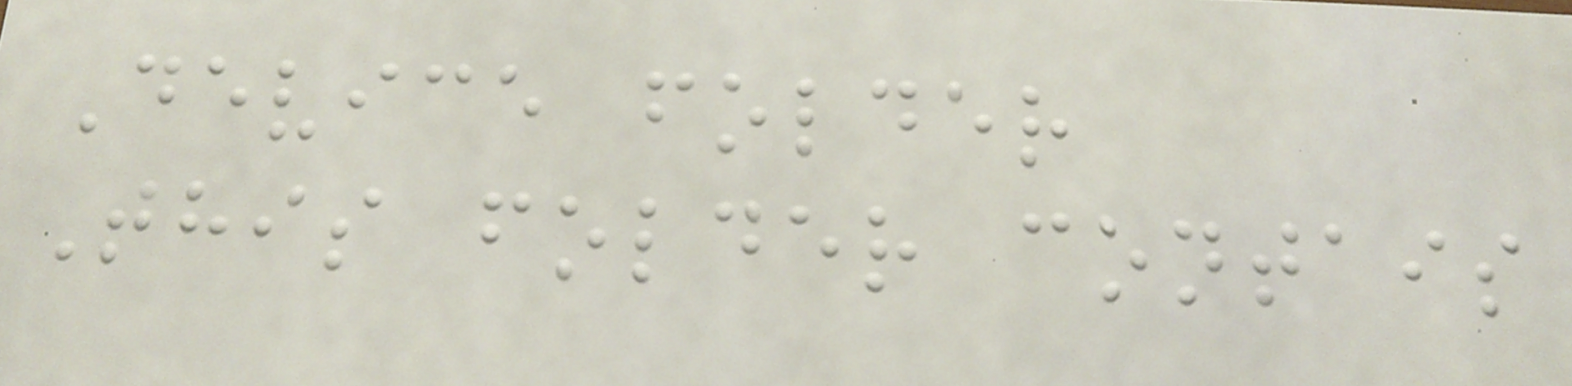Device folder
This folder contais
